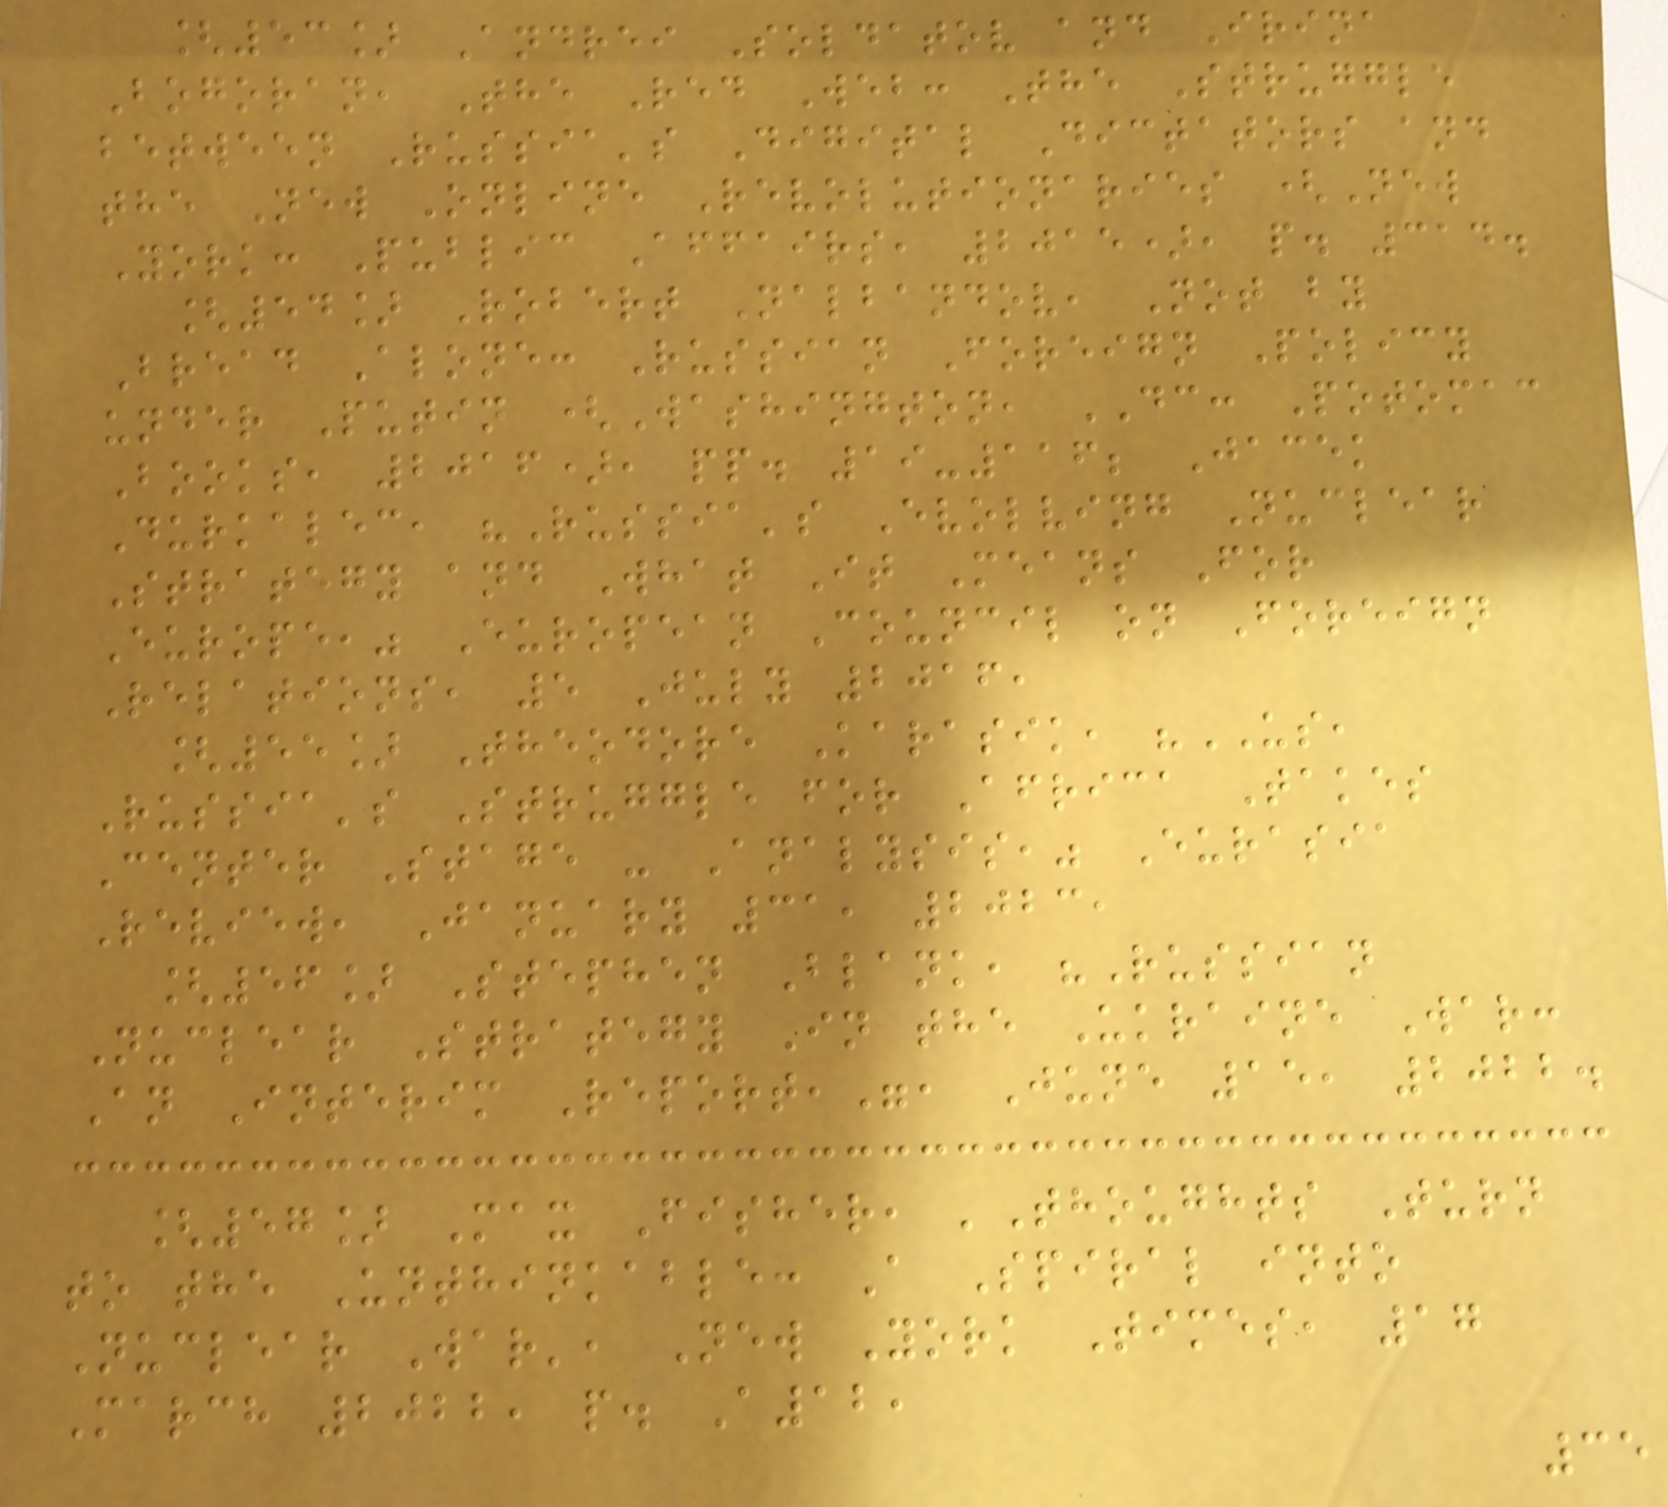[53] Andrei Soldatov and Irina
Bogoran, The Red Web: The Struggle
between Russia's Digital Dictators and
the New Online Revolutionaries (New
York: Public Affairs, 2015), p. 314.
[54] Robert Nalbandov, Not by
Bread Alone: Russian Foreign Policy
under Putin (Washington, DC: Potomac
Books, 2016), pp. 19-116; Jacek
Durkalec, "Russia's Evolving Nuclear
Strategy and What It Means For
Europe," European Council on Foreign
Relations, 5 July 2016,
[55] Theodore Karasik, "US,
Russia's Struggle for Africa Takes
Center Stage - Analysis," Eurasia
Review, January 31, 2023,
[56] Stephen Blank, "Russian
Nuclear Strategy In the Ukraine War:
An Interim Report,", June 15, 2022.
[57] Max Fisher, 'Thoughts Turn
to the Unthinkable: A Spiral into
Nuclear War', New York Times, 17
March 2022, p. A12,
35
